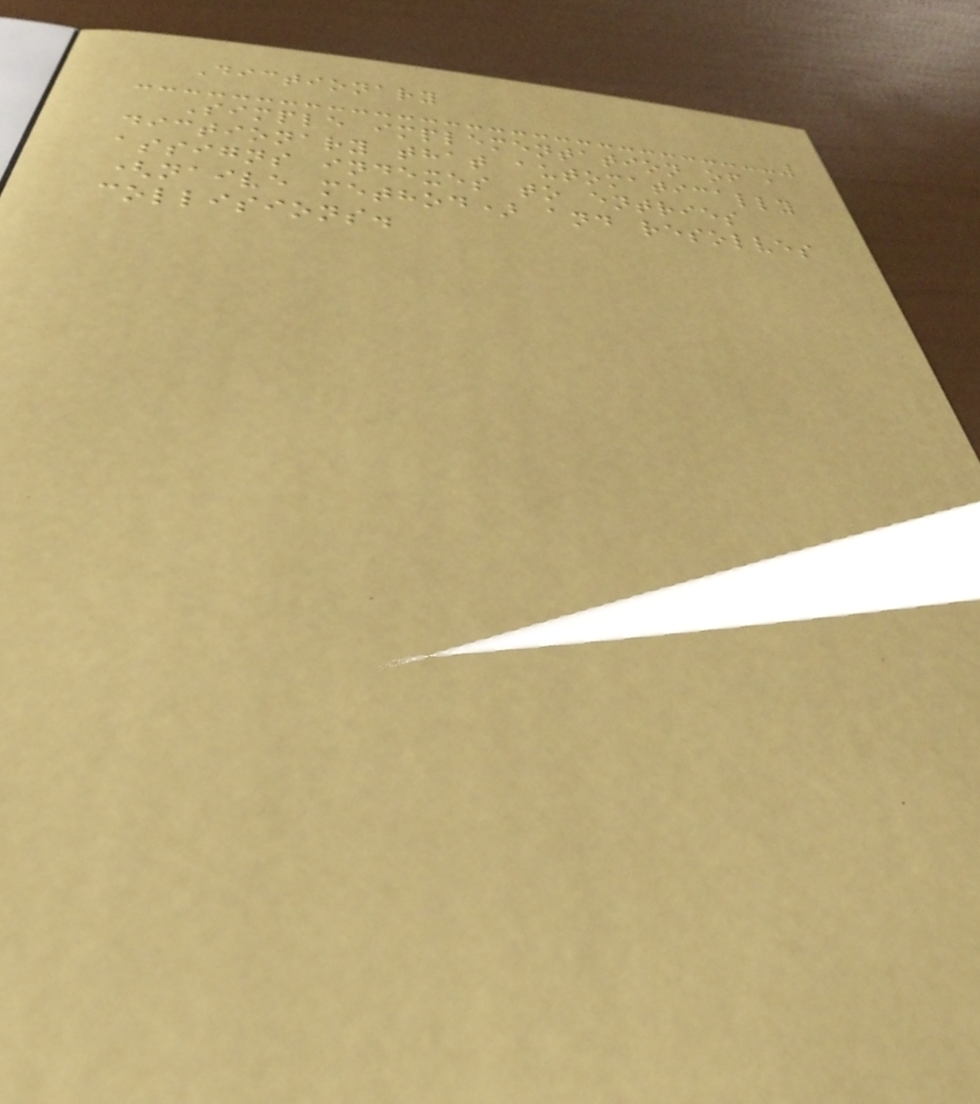Dictionary
Simple implementation of a
dictionary that automatically
assigns indexes to entries
(naive method) and resolves
collisions.
